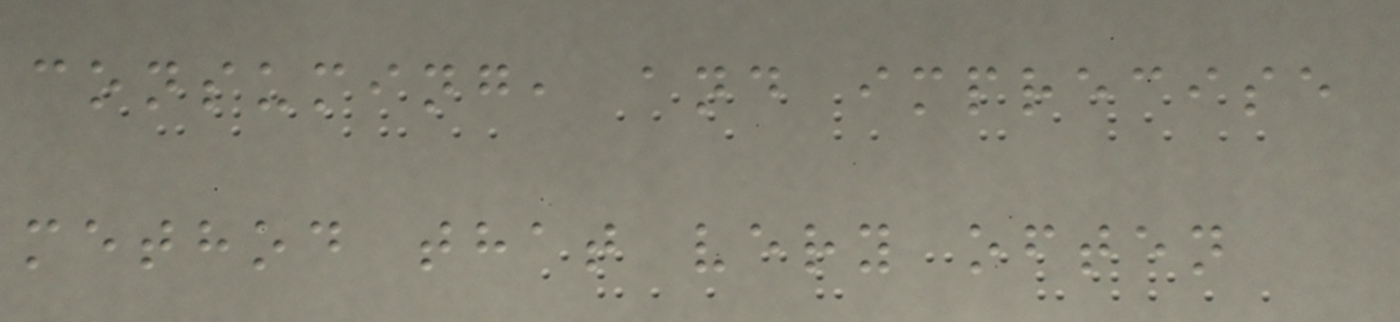consuming, and imprecise
method that very often
